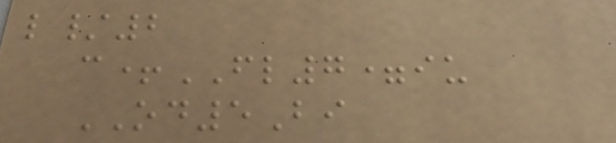l/2
c+FL7=iu
OD5Bi
